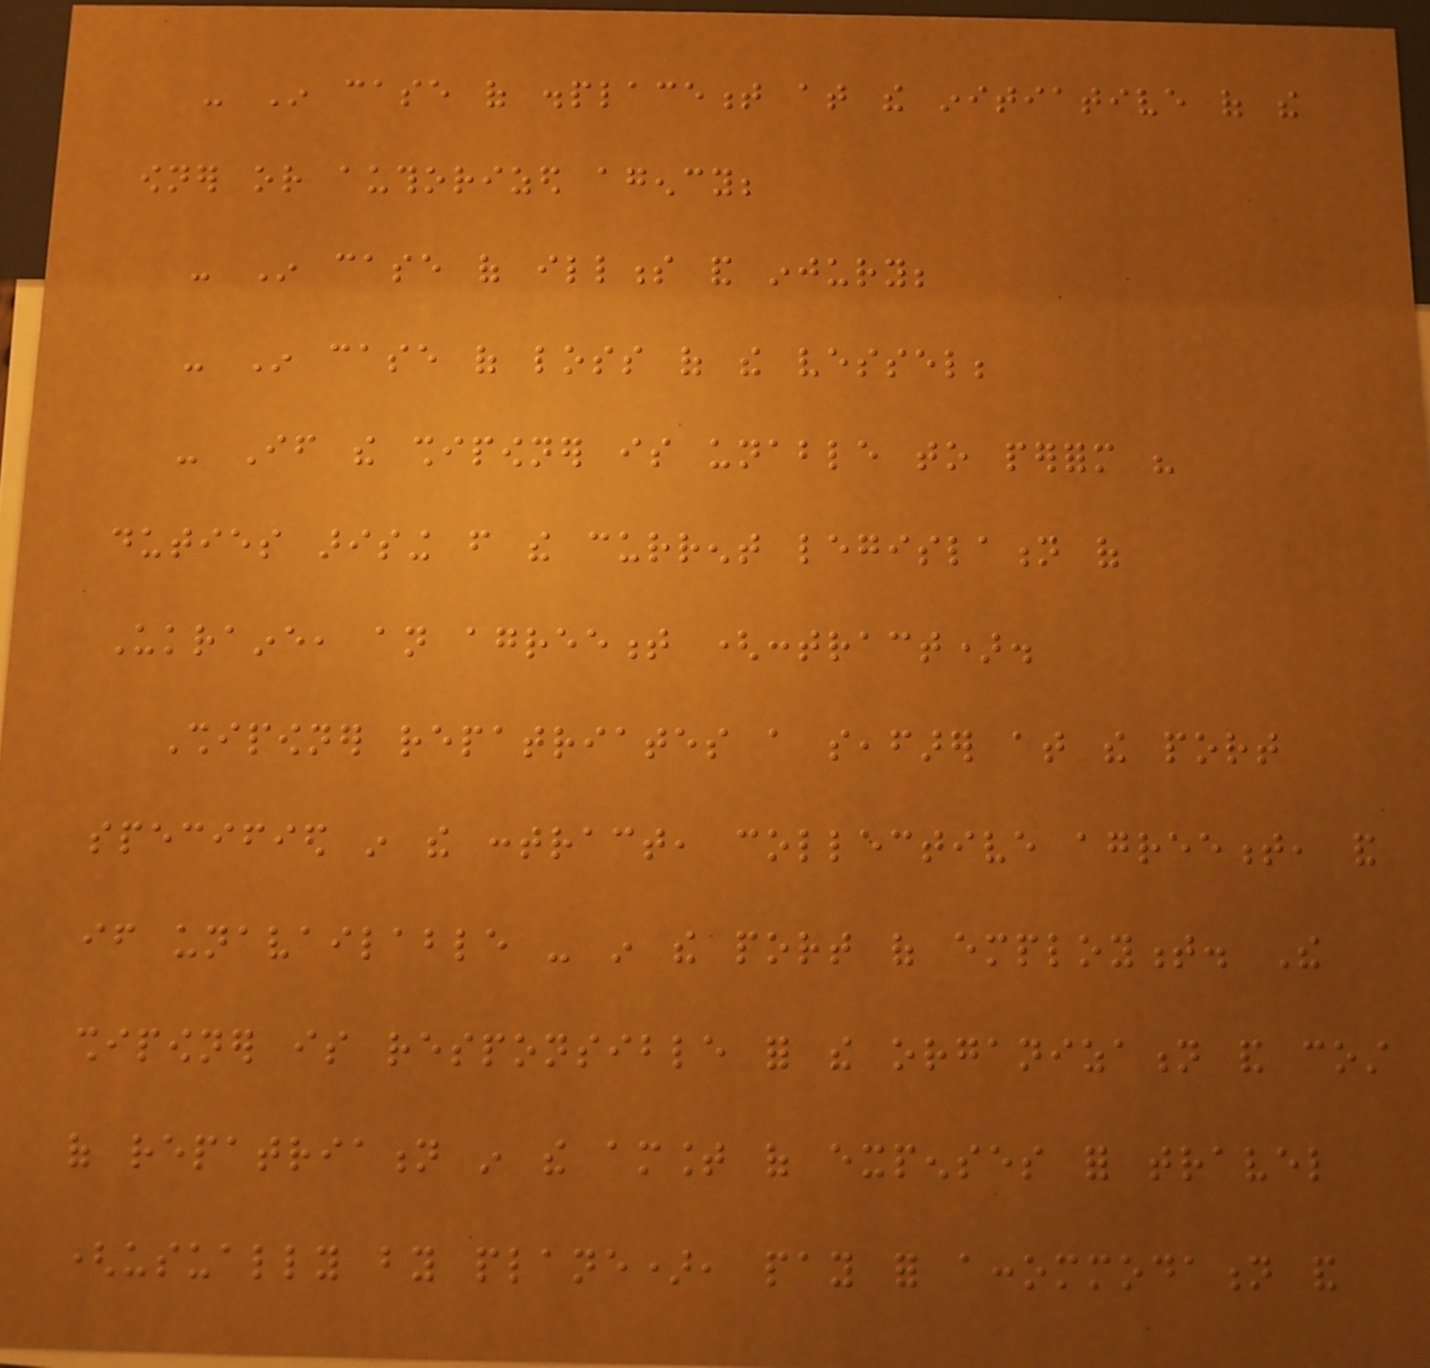- In case of displacement at the initiative of the
owner or authorized agency;
- In case of illness and injury;
- In case of loss of the vessel;
- If the shipowner is unable to perform his
duties arising from the current legislation of
Ukraine, an agreement (contract).
Shipowner repatriates a seafarer at the port
specified in the contract, collective agreement, and
if unavailable - in the port of employment. The
shipowner is responsible for the organization and cost
of repatriation in the amount of expenses for travel
(usually by plane), pay for accommodation and
